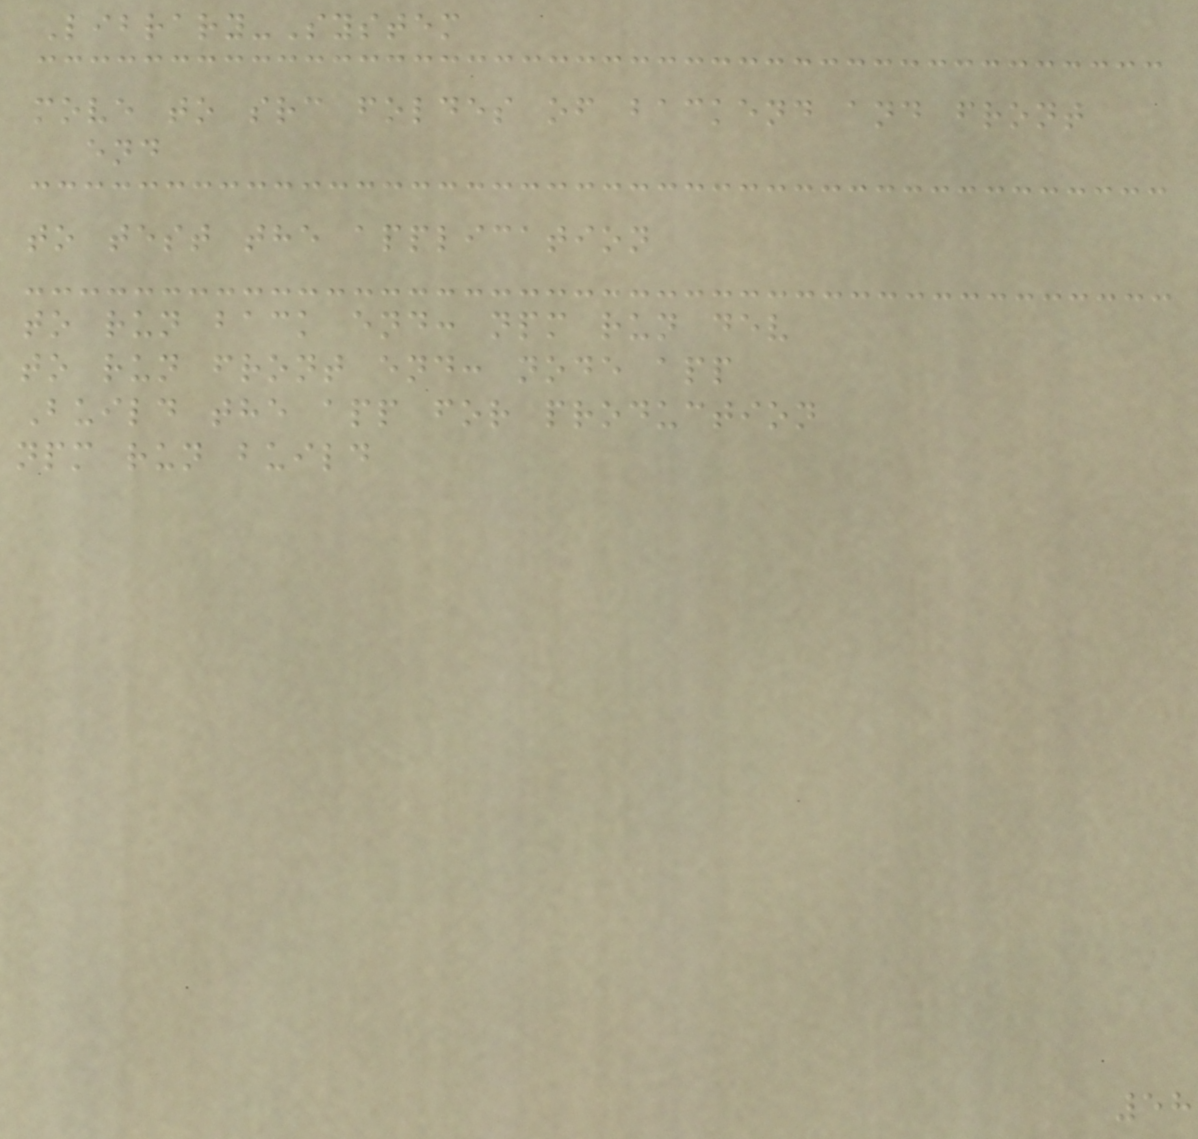Library-System
move to src foldes of backend and front
end
to test the application
to run back end: npm run dev
to run front end: node app
Build the app for production
npm run build
58
